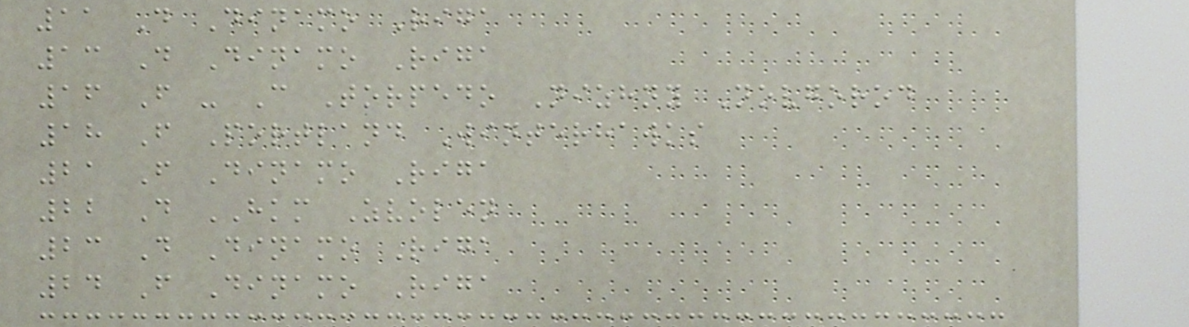11 D Dinamo Riga
13 D Dinamo Riga
16 F - C Torpedo Nizhny Novgorod
18 F Portland Winterhawks
21 F Dinamo Riga
22 D HKM Zvolen
23 D Dinamo Riga
24 F Dinamo Riga
